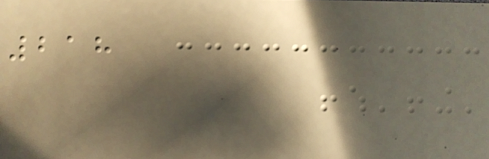218
